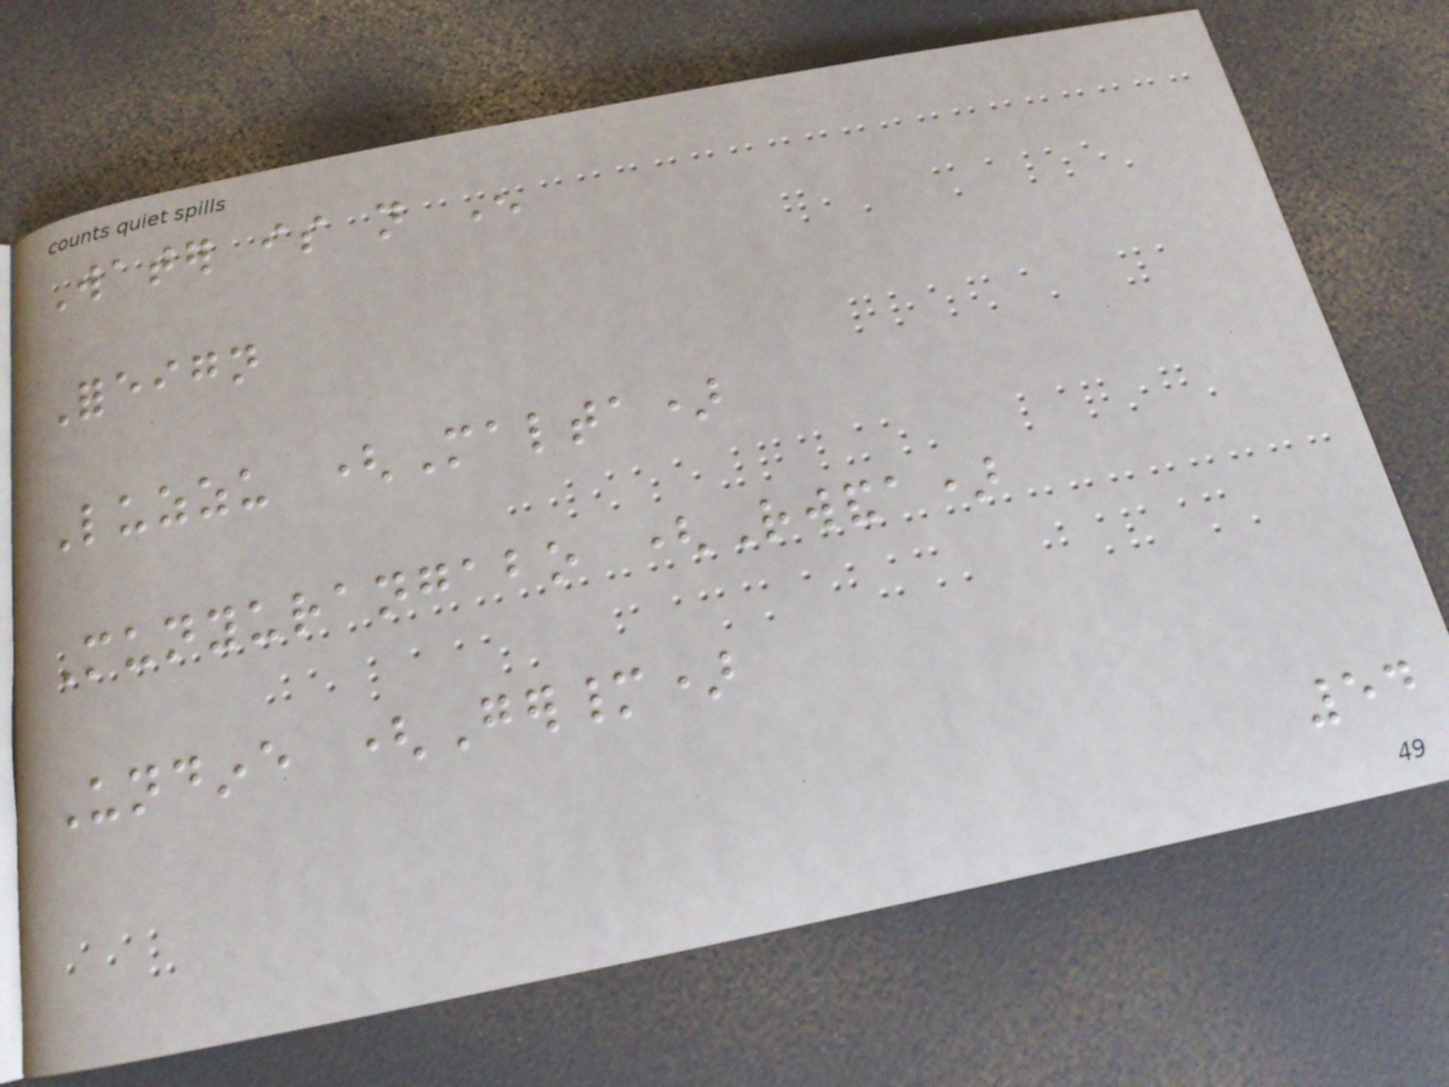Water is not Enough
Foreign
Luzzu (Malta)
Munyurangabo (Rwanda)
Undine (Germany)
54
